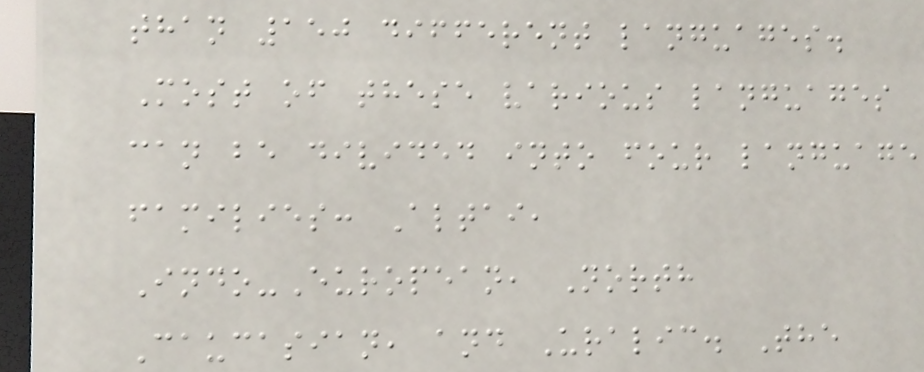than 150 different languages.
Most of these various languages
can be divided into four language
families: Altai,
Indo-European, North
Caucasian, and Uralic. The
